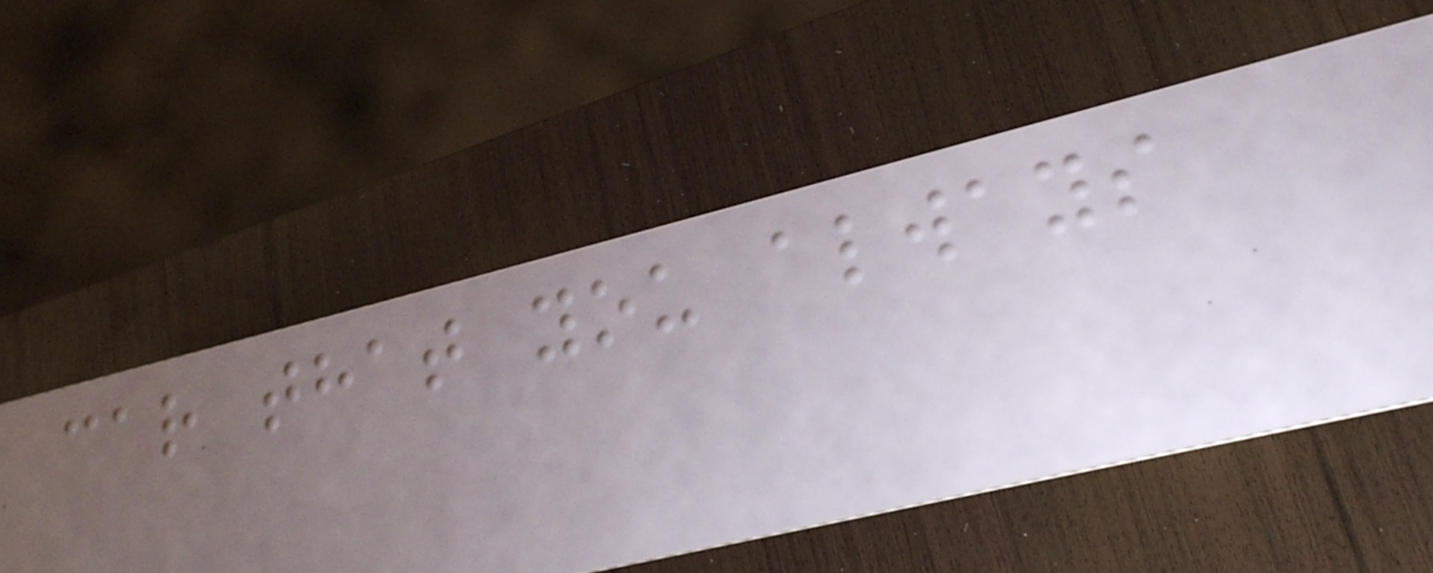car that you always
